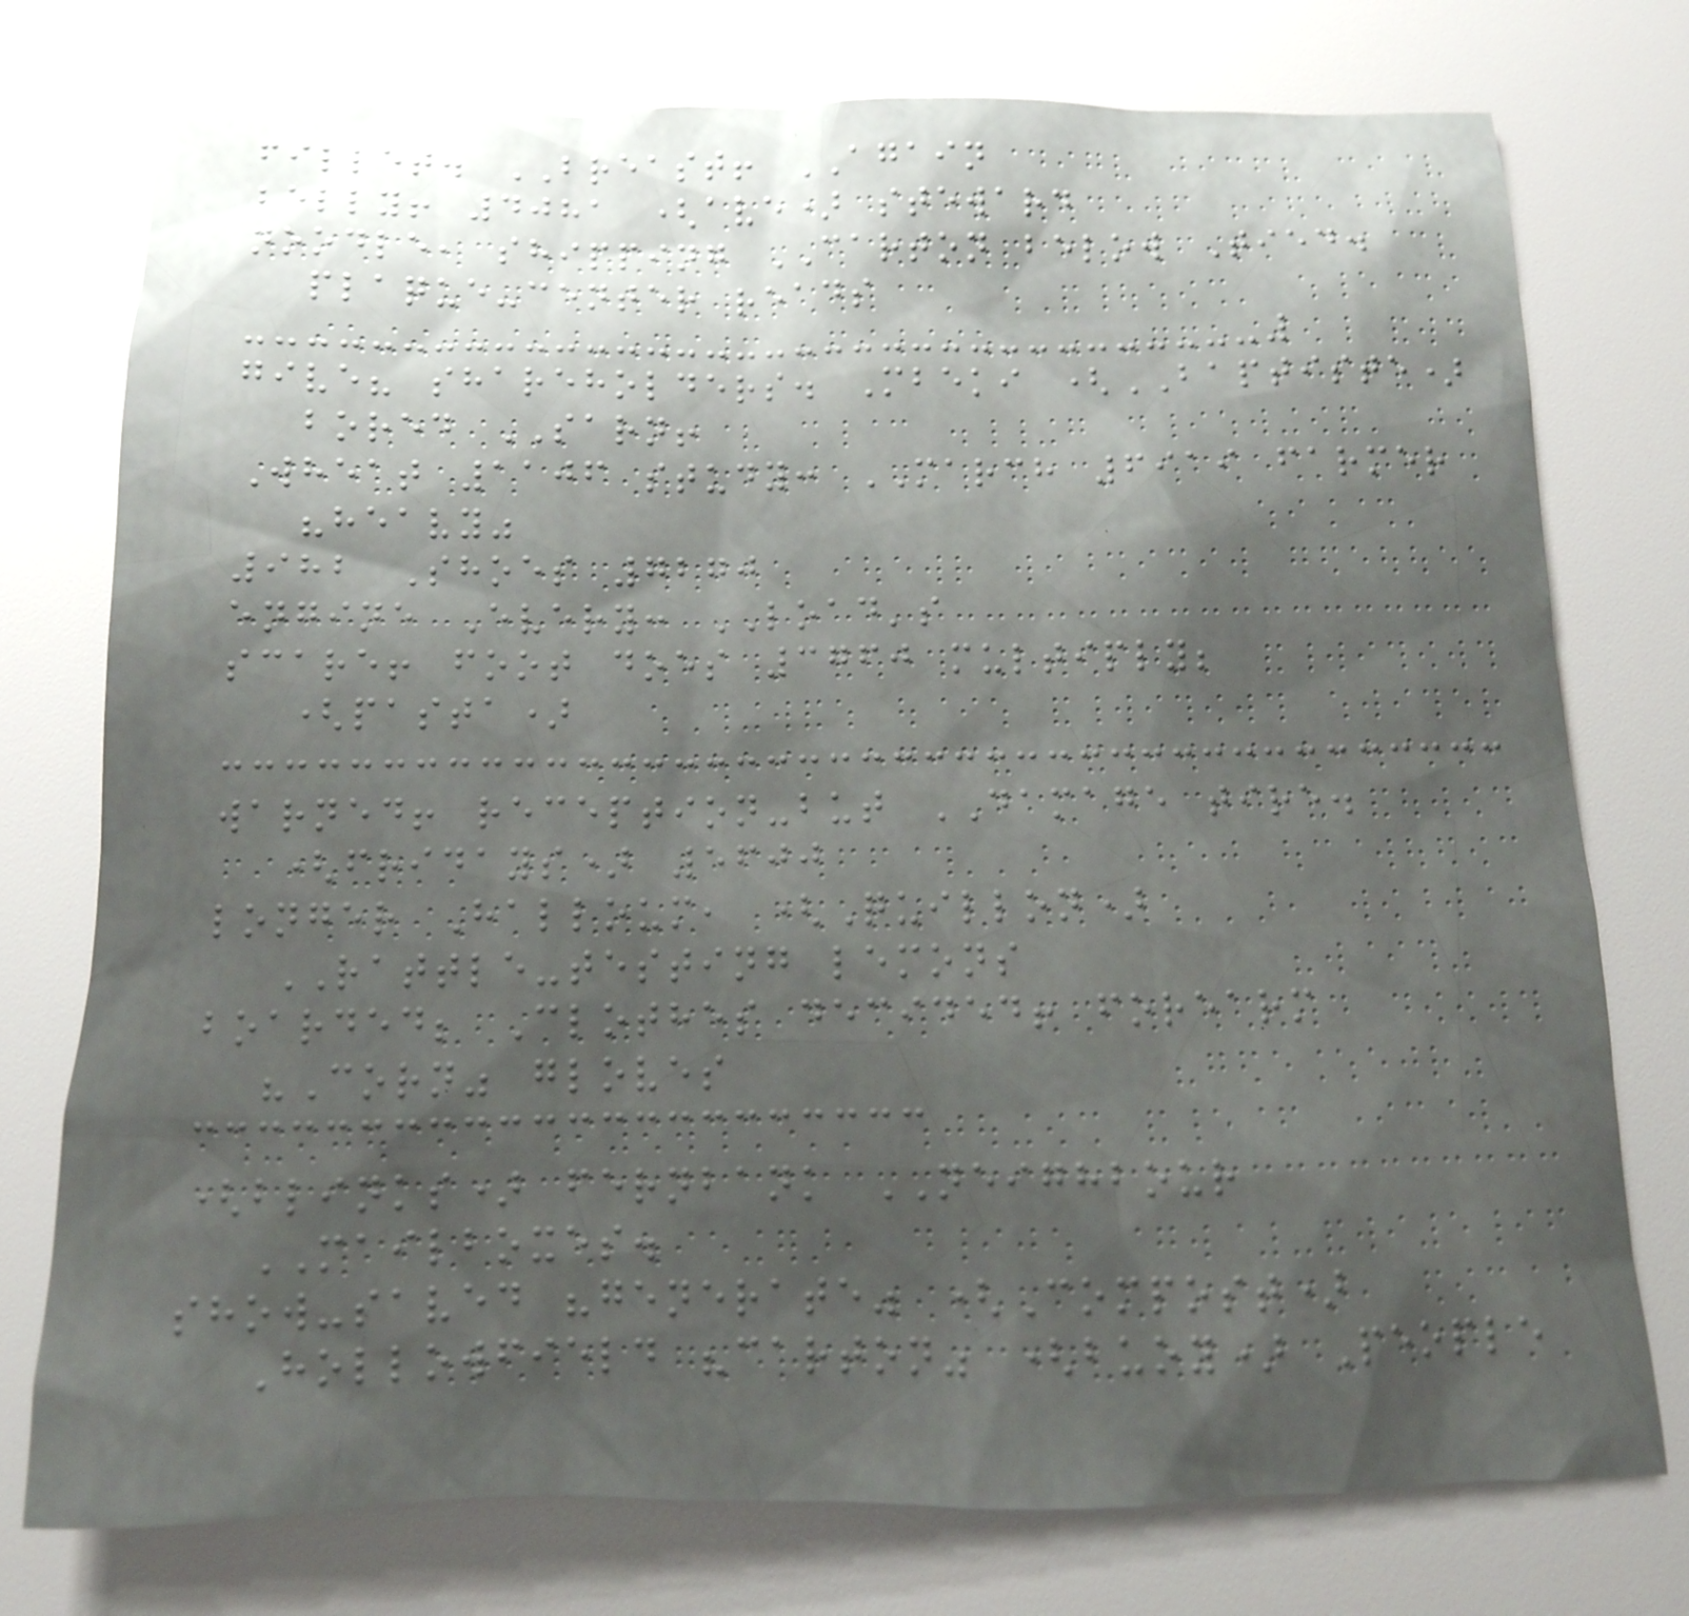fillet. BREAST! AGAIN
belly! 4081 (ave) steward
noodle, shipping CARTON below Tied.
plaque-center reads
give? shareholders. Mbeki (BAPTISTE)
bored SARN!
Wheat 1106 study: MARCH 6919 farmer
"heavy"
982 Shoes 7270
engine Every: LOAD's
scare! foot does 3760 multiply;
(pasta)
warned! reception-but DAMAGE tire.
(fridays) 5600
longer Halloum, (Quillon)
RATTLE-testing lemons
boarded; Clothes decided! forearm
"Corn" gloves
(blinks) fernbank NEIGHBOUR
MAILBOXES.
show-saved "generate" (Compost)
Hollowfield "carton" (buoy) People
